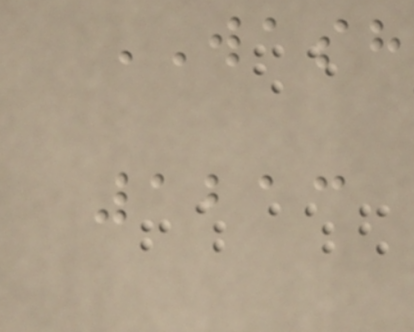WASH
1213
